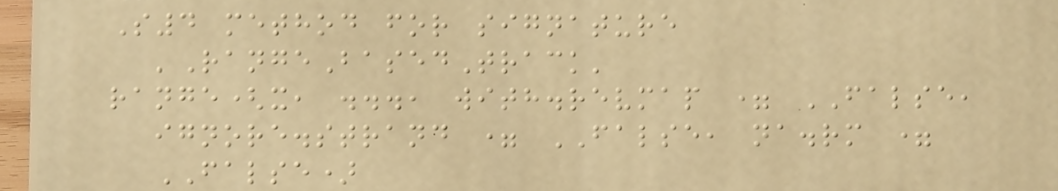S4 method for signature
'RangeBasedTrack'
range(x, ..., with.revmap = FALSE,
ignore.strand = FALSE, na.rm =
FALSE)
